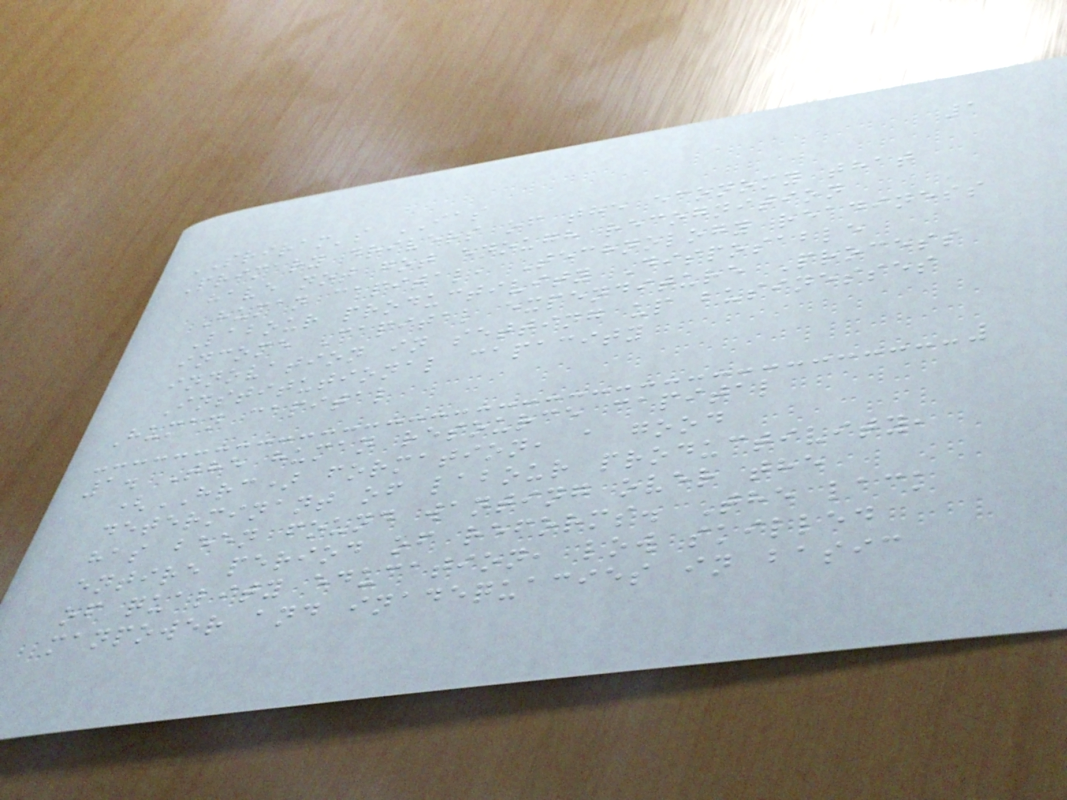1
SRIRAM's IAS
Primary drivers of the economy that
have not got enough recognition
Human capital, Technology readiness
Labour productivity Disposable
income Capital expenditure Process
innovation in setting up businesses
Institutional capacity
Human capital
1. The human resource capital
(HRC) formation, a good
determinant of labour productivity,
has been found wanting over the
entire period of reforms. The lack
of quality education, low skilled
manpower and inadequacies in basic
